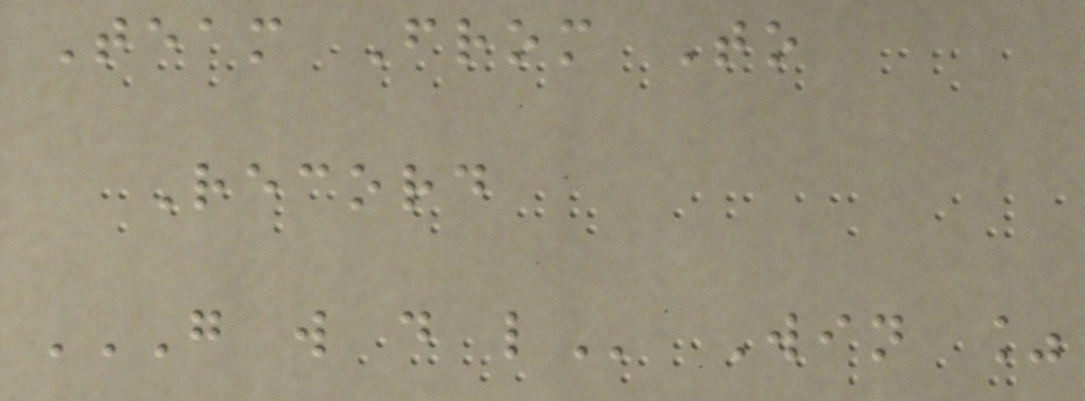Team From To
Record
G W D L Win %
